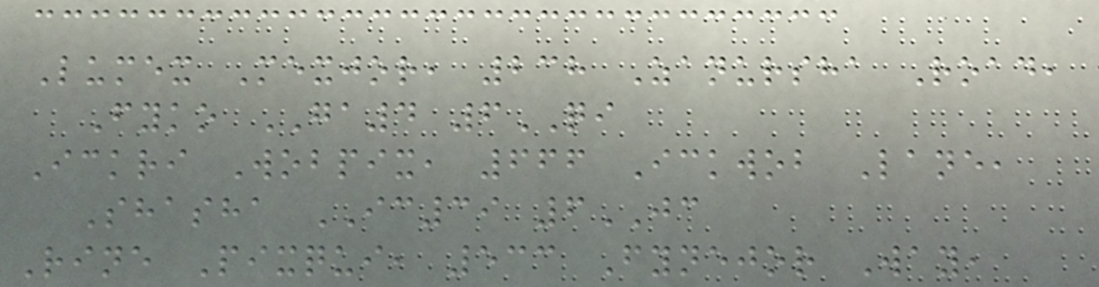Lumex Mexjor, 238 Zanursha Road,
Fyko GA4 6QI
Ickri Wobpix, 666 Ickwob Lane,
Shasha IC39 6JC
Rine Pixqui, 533 Fynejor Way,
